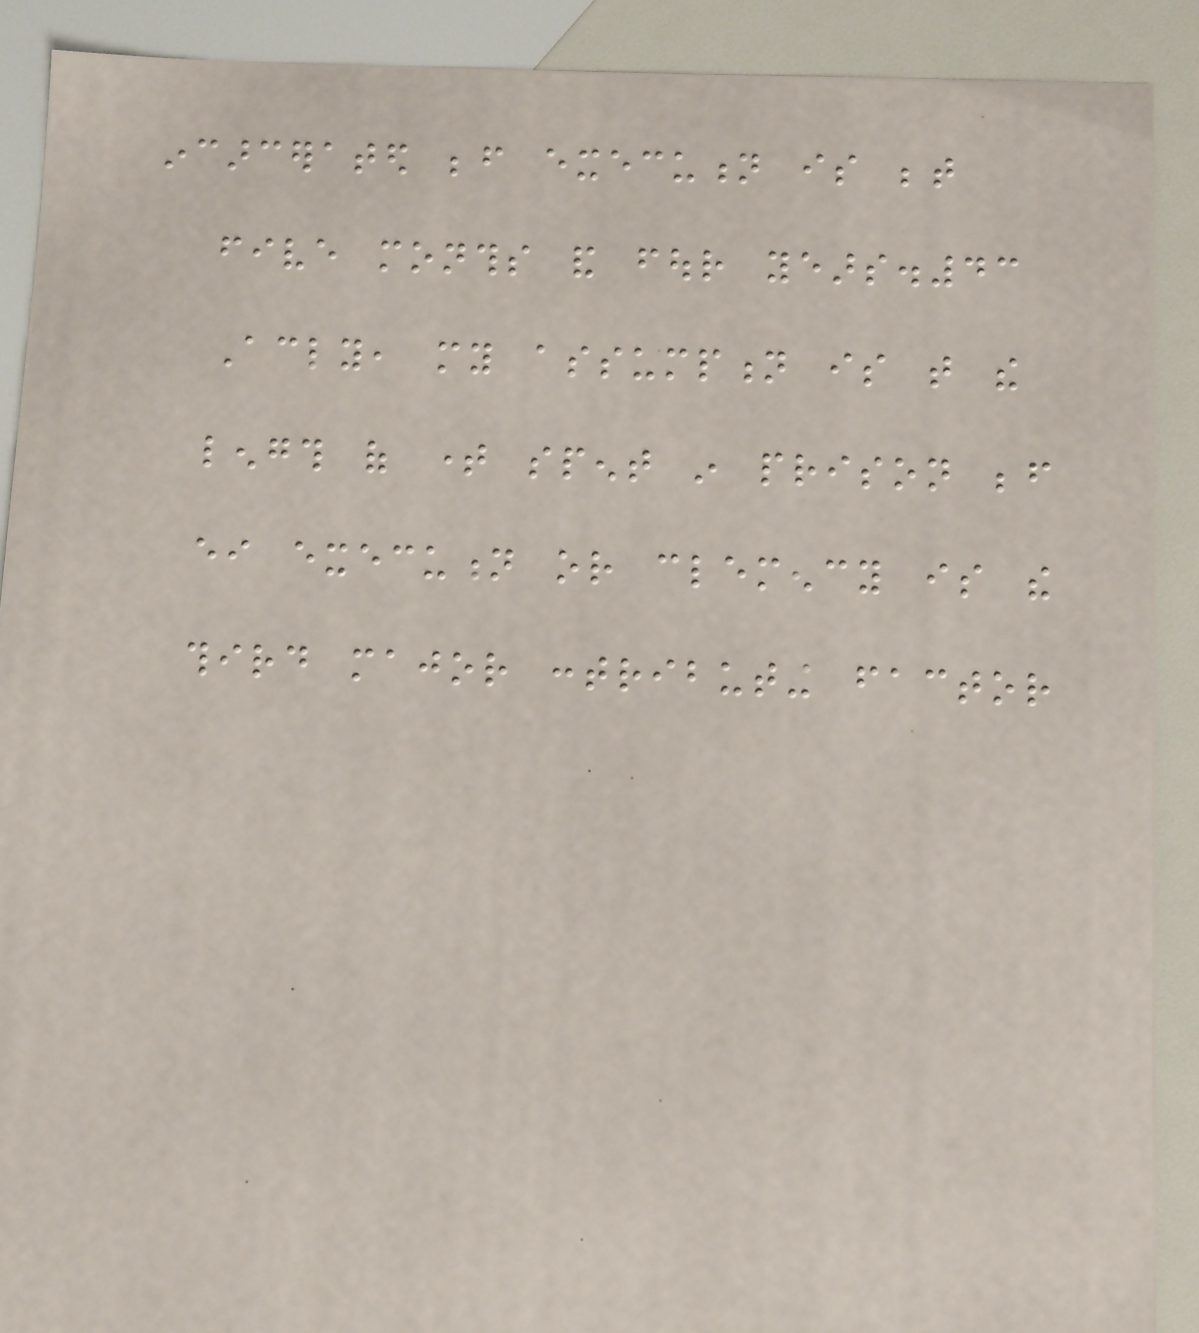incarcerated before execution is between
five months and four years.43
Accordingly, my assumption is that the
length of time spent in prison before
either execution or clemency is the
third major contributing factor
